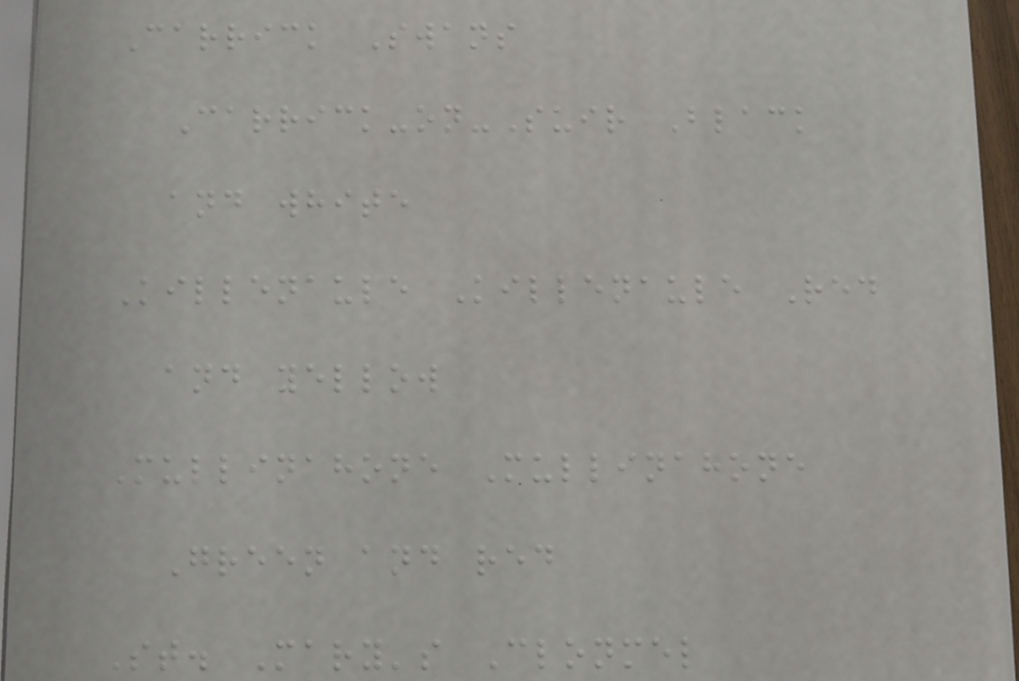Carrick Swans
Carrick-on-Suir Black
and white
Killenaule Killenaule Red
and yellow
Mullinahone Mullinahone
Green and red
St. Mary's Clonmel
